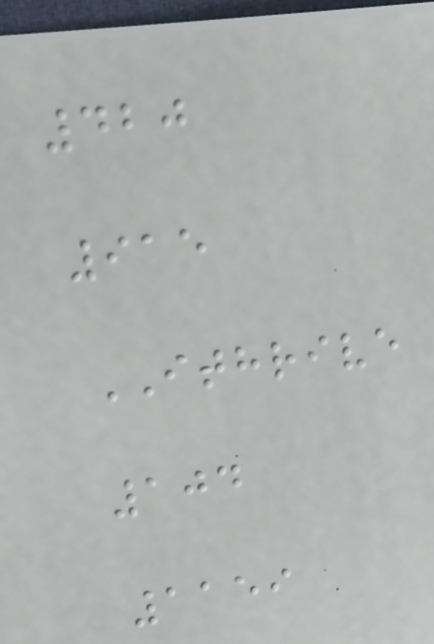420
915
ITHRIVE
104
1159
